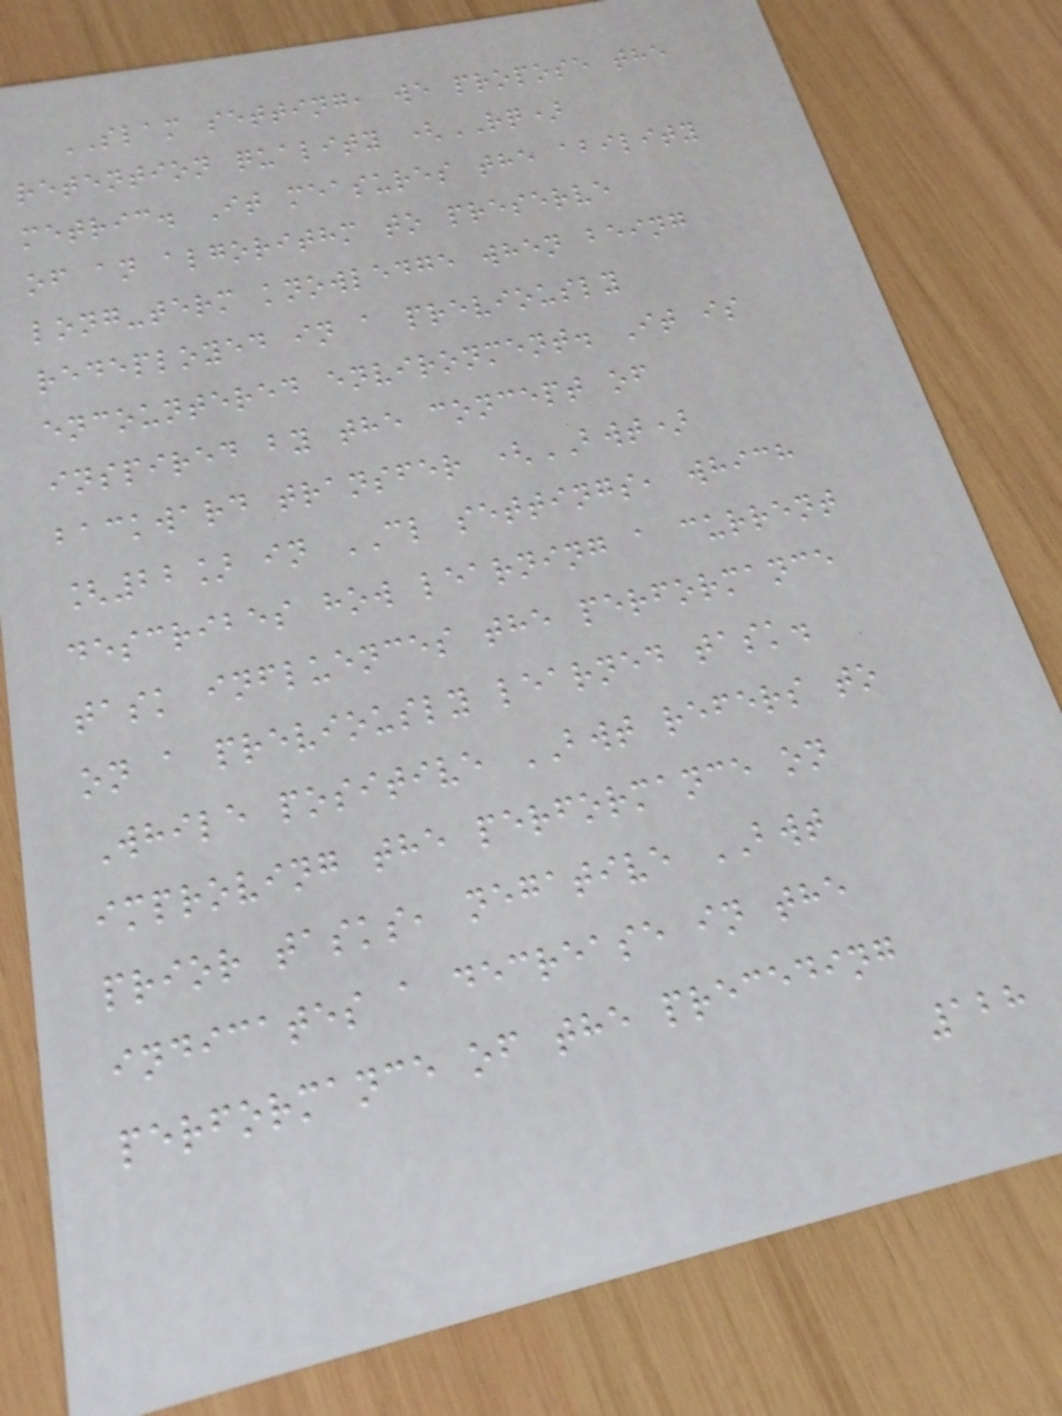SLAM setting, we propose the
retention quality (RQ)
metric. It measures the ability
of an algorithm to preserve
long-term knowledge when being
redeployed in a previously
encountered environment. It is
inspired by the concept of
backward transfer (BWT)
[22] in CL settings, which
describes how learning a current
task influences the performance
on a previously learned task.
While positive BWT refers to
improving the performance on
prior tasks, negative BWT
indicates a decrease in the
performance of the preceding
128
